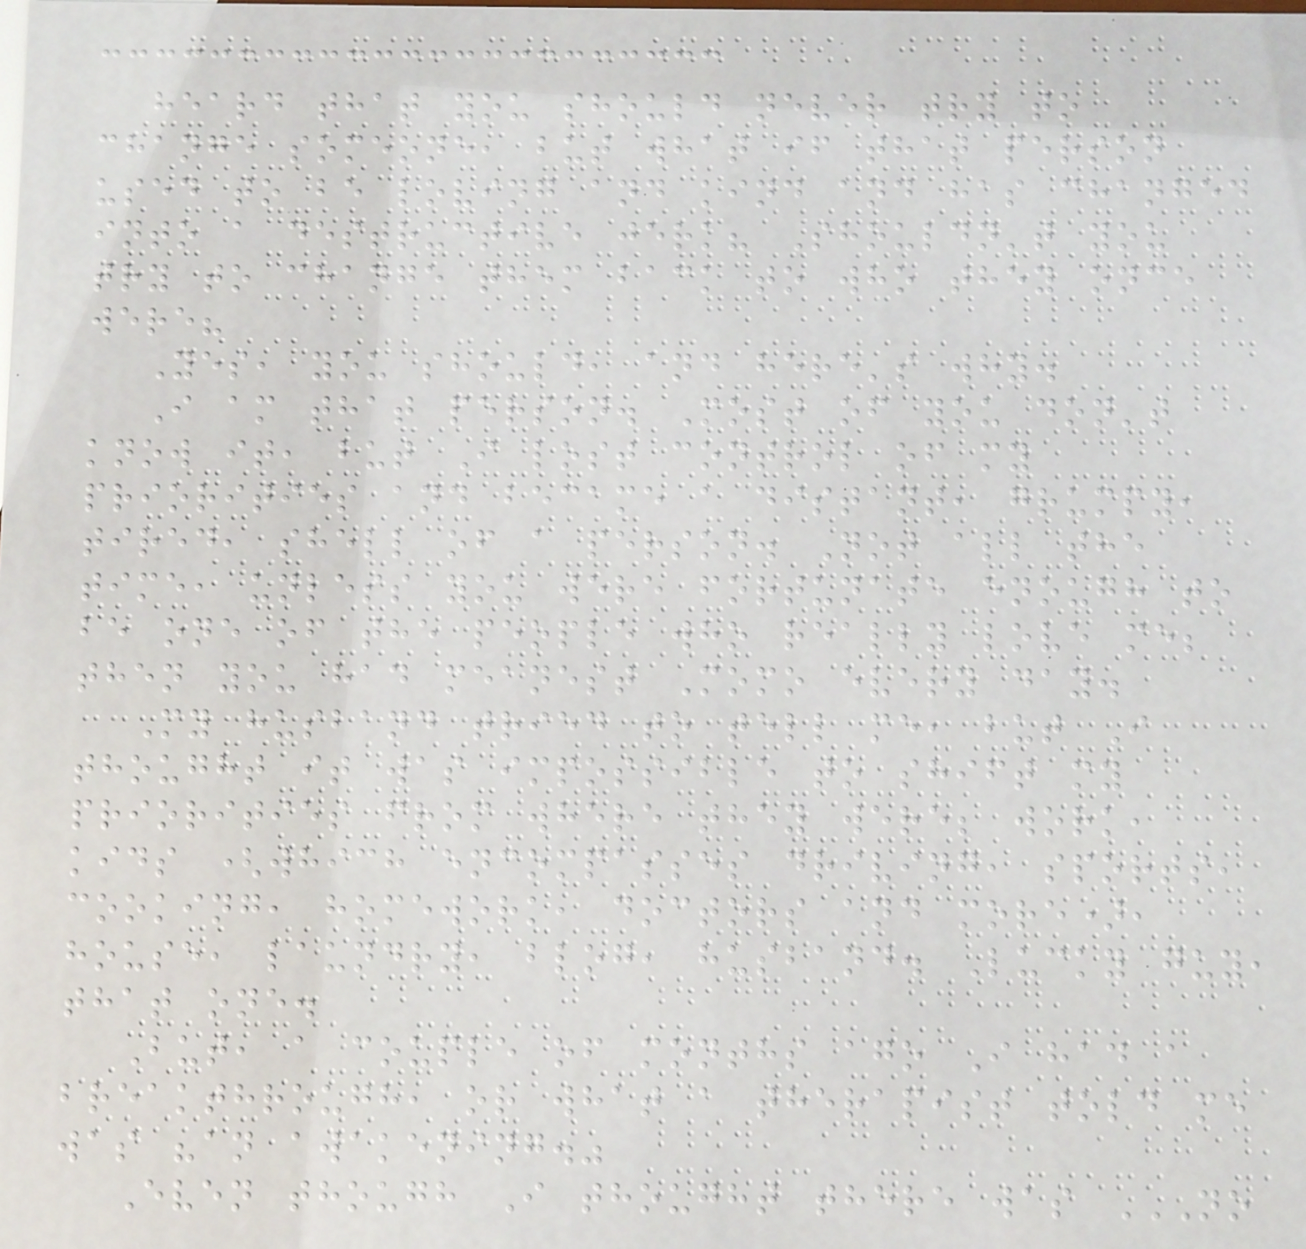heard that you should never try to
change someone, but what if that person
used to be loving and kind and has changed
into a destructive jerk? Shouldn't you
try to change them back to who they once
were?
Yes, you should, and here's why.
I am that person. Most of you don't
know it, but I lost control of my
priorities and became a distant, grumpy,
tired, shell of a person. Not all the
time, unless you were fortunate enough to
be one of the people who really love me;
then you had meanest Momo every day.
My husband tried to tell me, but I
thought it was impossible to shift my
priorities from where they were; work,
kids (which encompasses driving, sports,
cooking, homework, doctors and more),
house, laundry, blog, husband. Lucky guy,
that one.
But, a couple of months ago I had a
breakthrough, or what a therapist told me
was "an awakening."
Even though I thought there was NO
